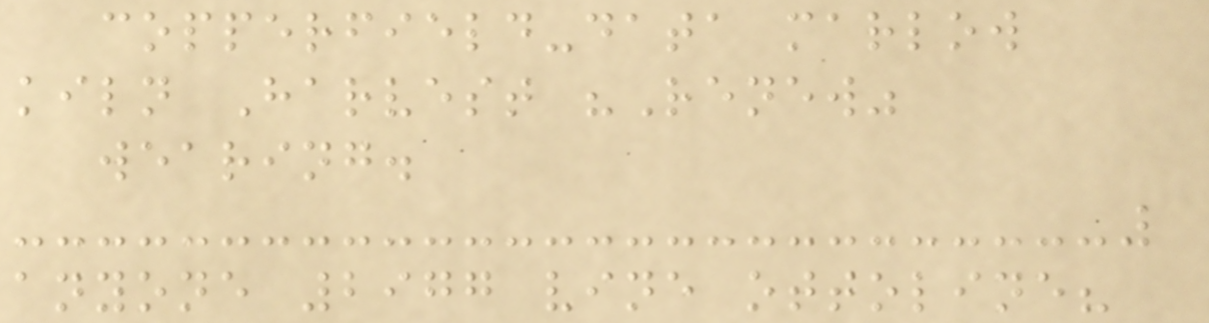copperfield-data marlow
kiln Harvest "Renew"
wearing.
anyone 2977 vine ottoline?
